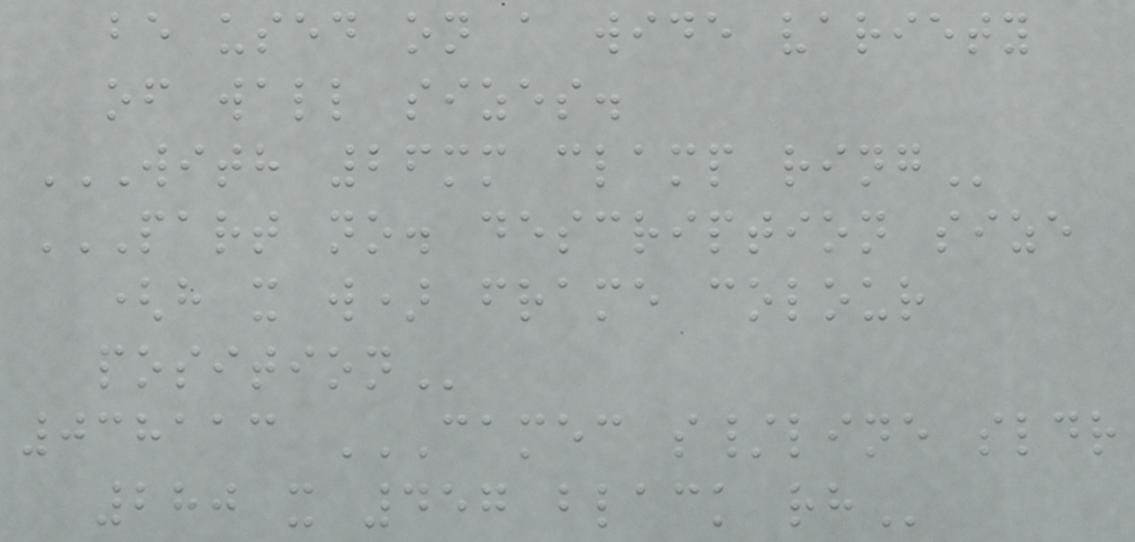be used on a wide variety
of wall sizes.
WITH 26MM CLAMP RING
PART NO. DESCRIPTION SIZE
(H X W) FRAME COLOUR
POSITION
038113 CAMEC S/LINE SLDR
280 X 457 BLACK RH
